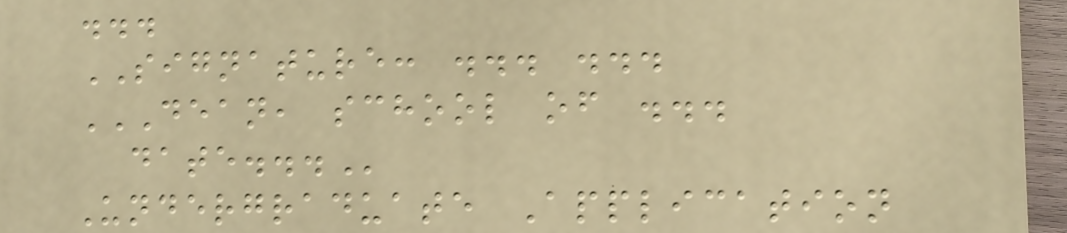...
SIGNATURE: ... ...
DEAN, SCHOOL OF ...
DATE...
Undergraduate Application
